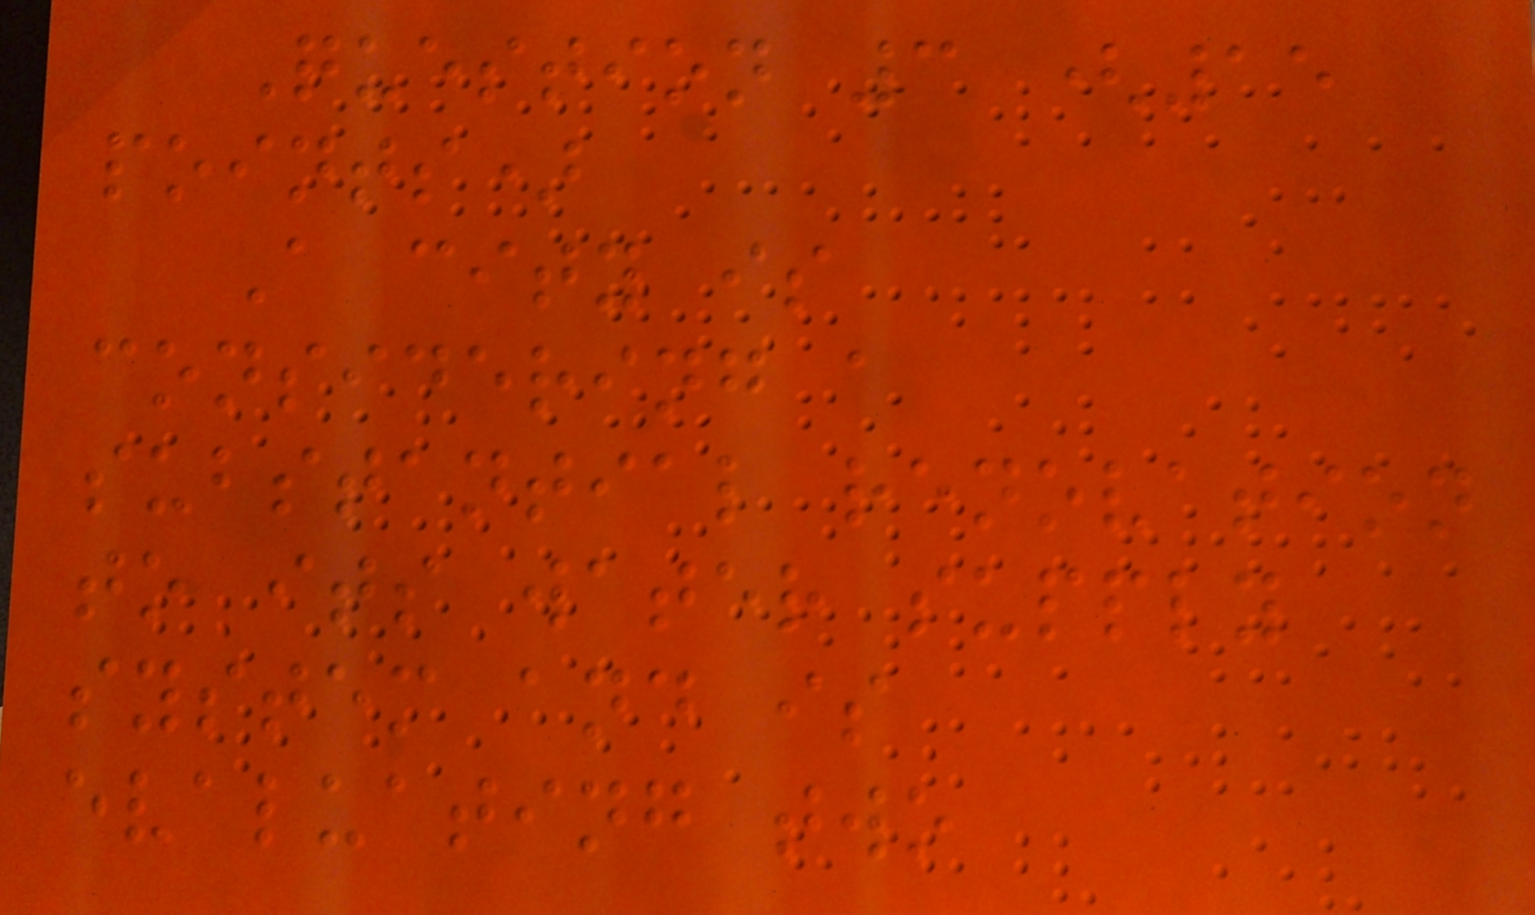Question 3 (15
points)
A city is
considering a
substantial renovation
to its water supply
system and is
evaluating two
